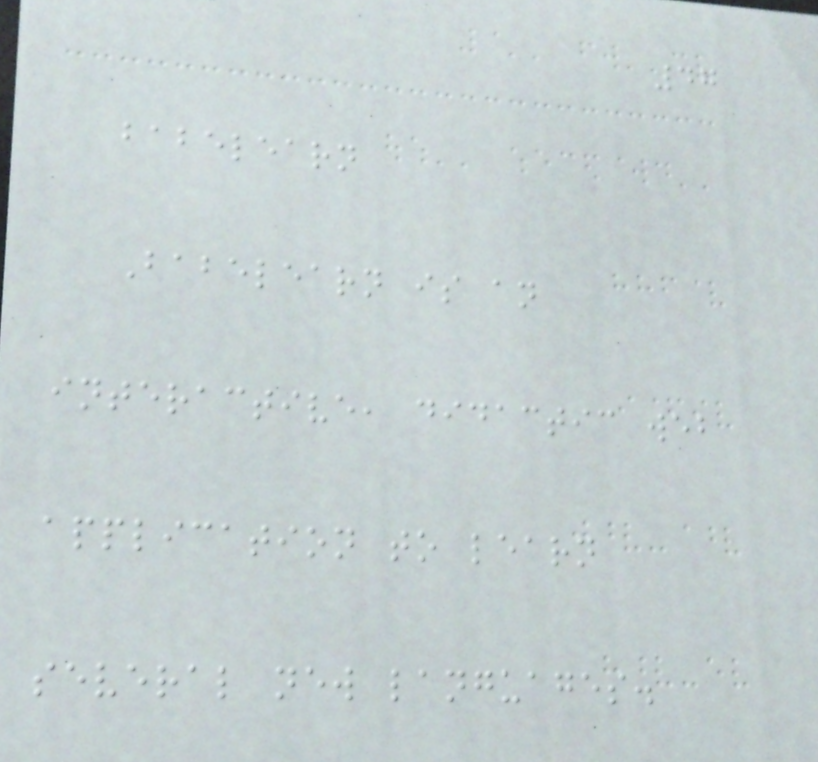47
babelearn
Babelearn is an
interactive, didactic web
application to learn
several new languages.
